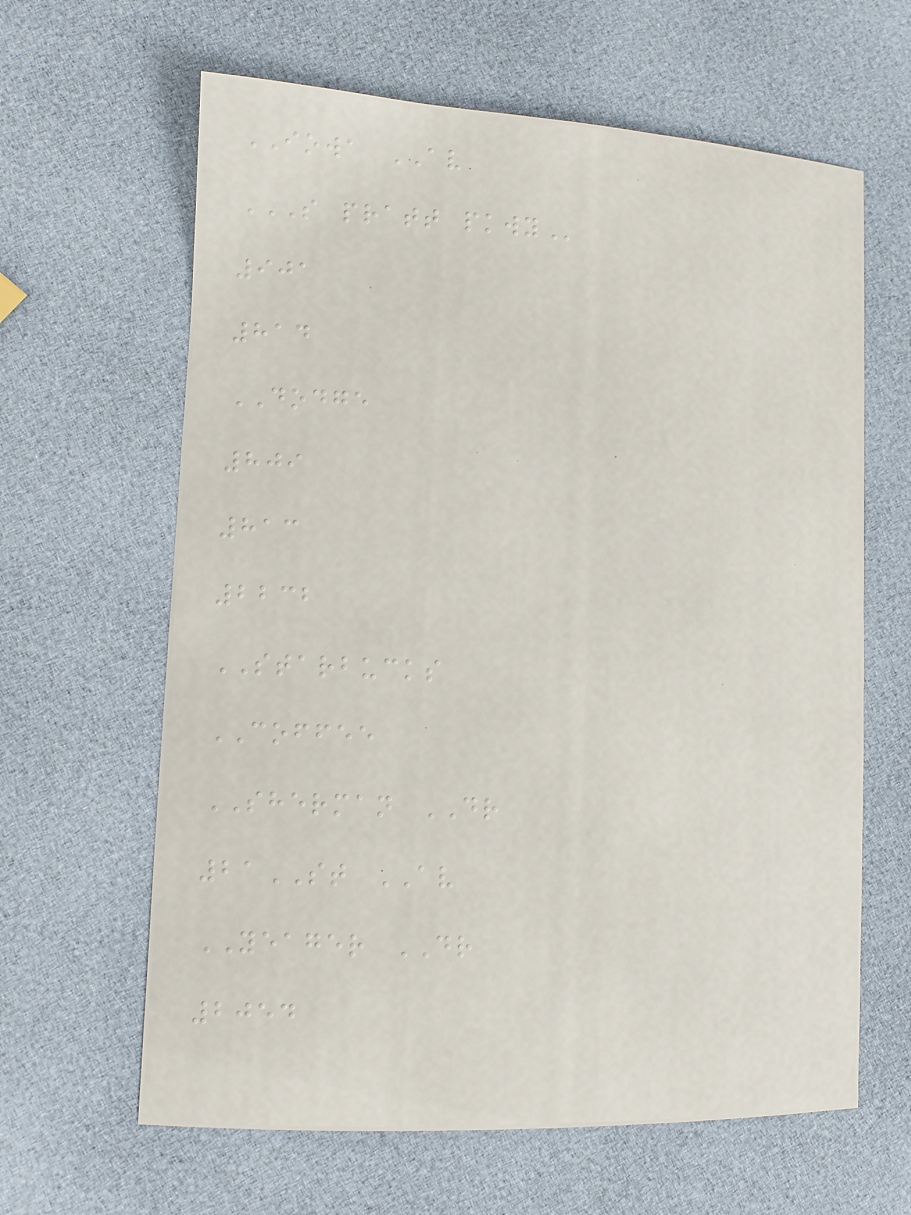IOWA AV
S PRATT PKWY
901
814
DODGE
809
813
2232
STARBUCKS
COFFEE
SHERMAN DR
21ST AV
YEAGER DR
2054
